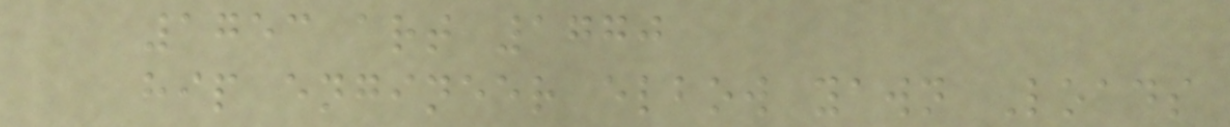1753 art 1770
hip engineer elbow yawn Loads
